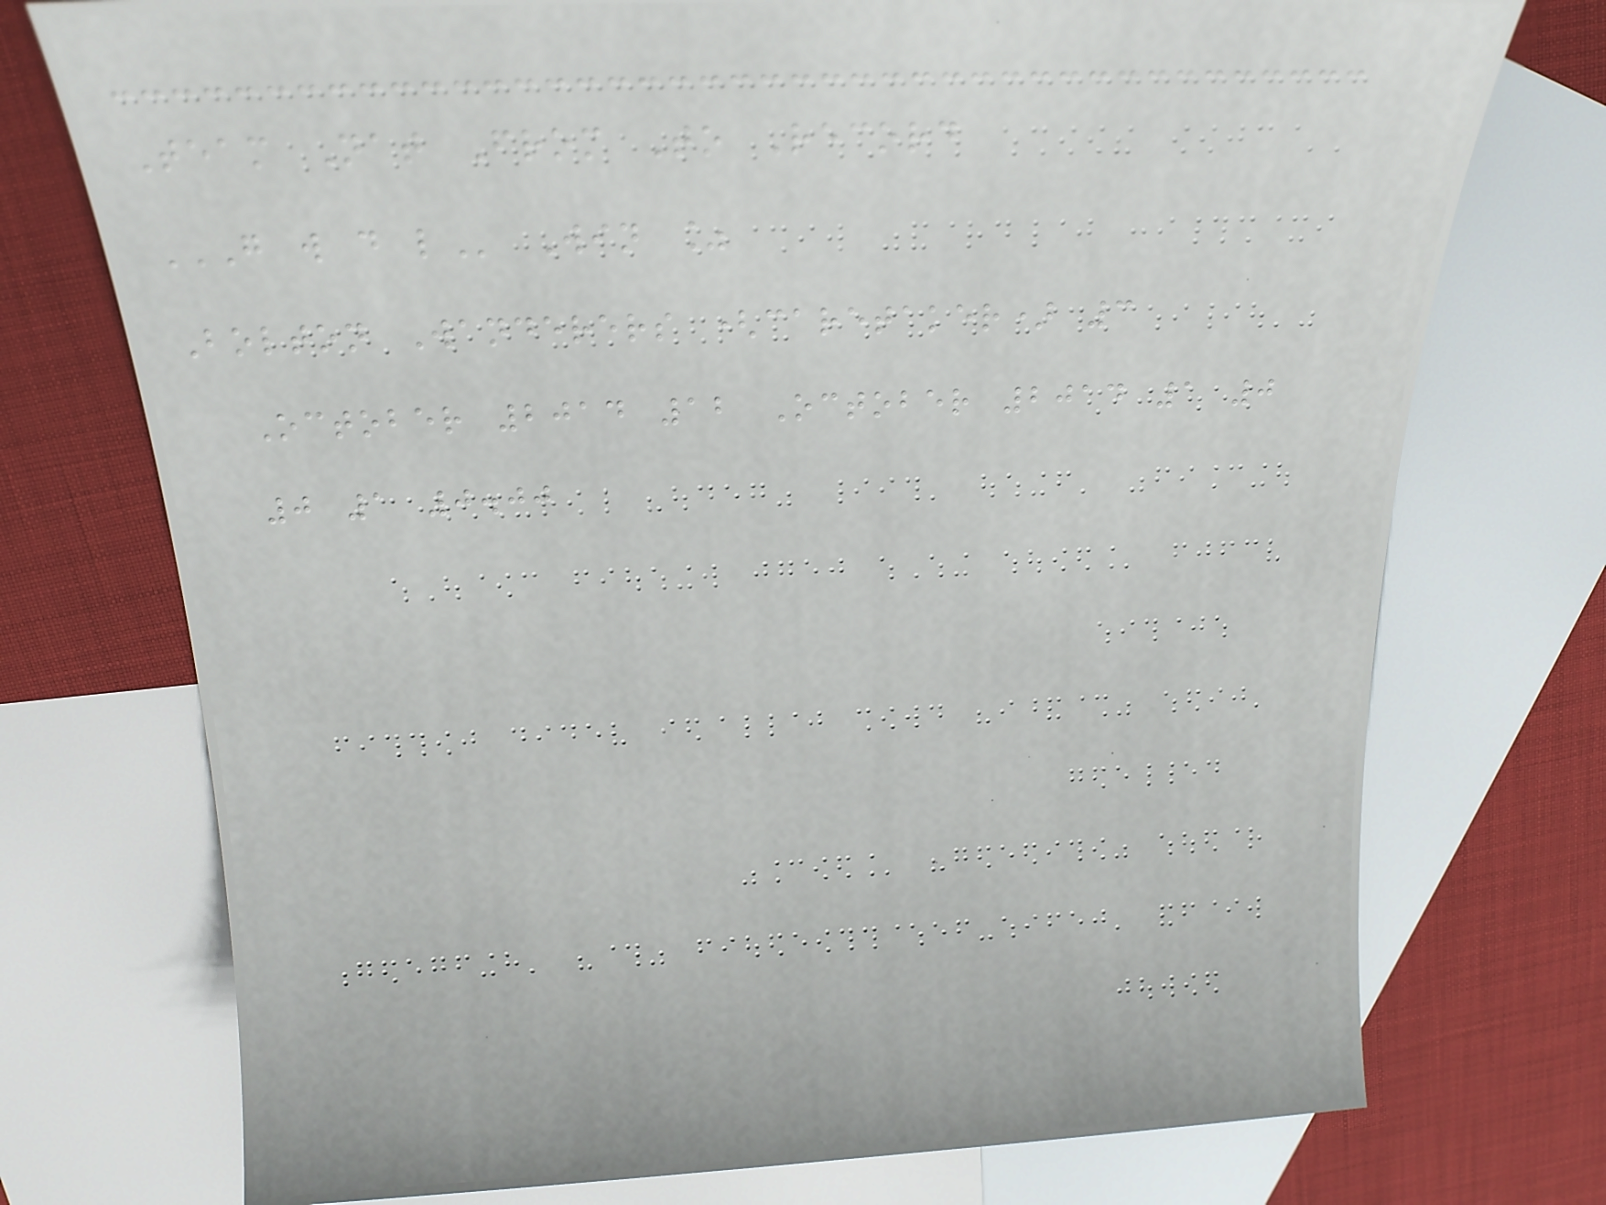Team Nat From To Record
G W D L Win %
Bolton Wanderers (caretaker) 3
October 2014 12 October 2014 1 0
0 1 0.00
